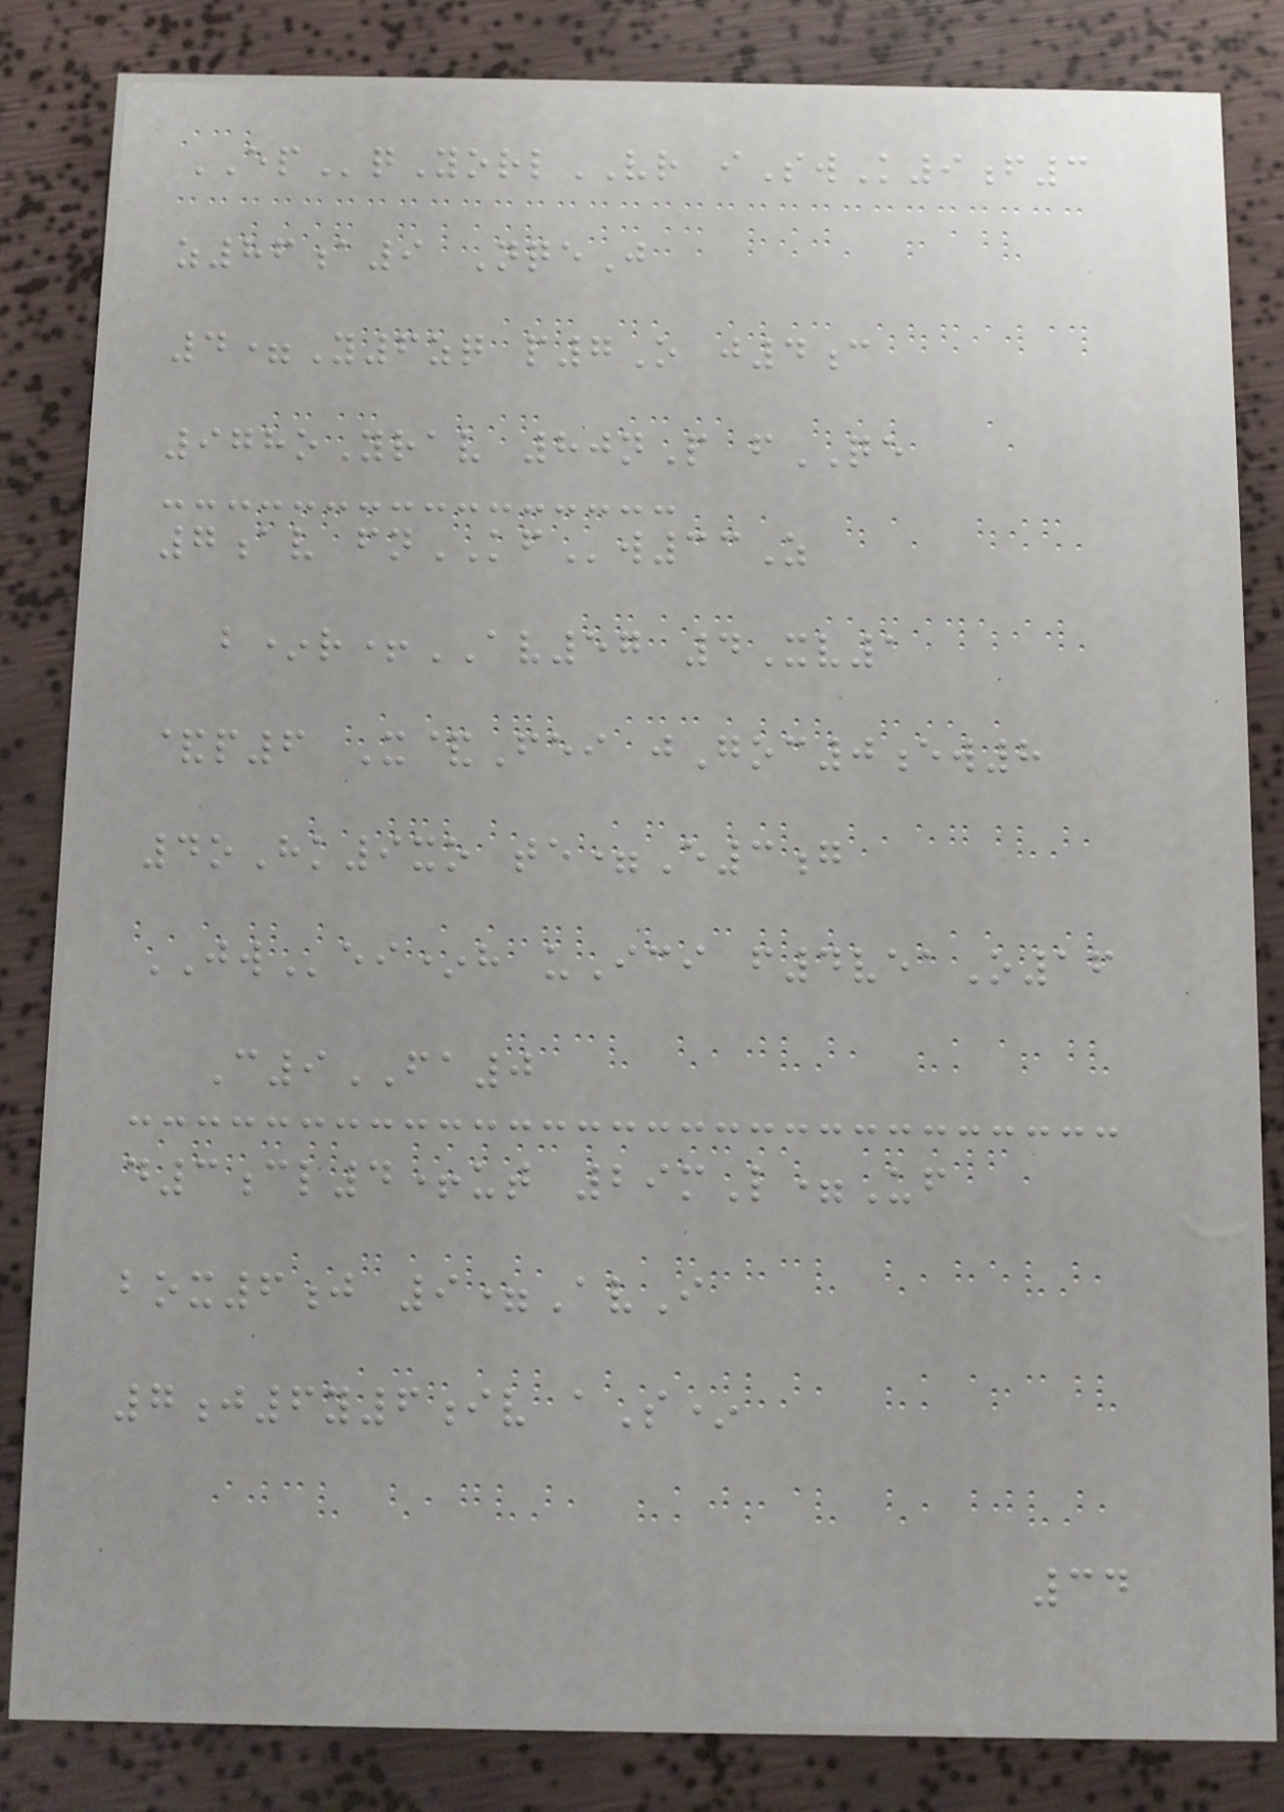EPqYorlVR iSwK9f3
z86a9 NqeJ
4=Y6zq p7O j4c
978oYrav 80nP fQE
7av fnKFw33Z
b*r+AV57 4Xv1
&p6 X&Fei jGoc0ew8
4oHk9xo te=E3g
JWei*h uIci f4veaO16
C9FA0
d3cl4+ut 29mL=Uf
box6j 9=AvI
7j6y6iv aS*
34
